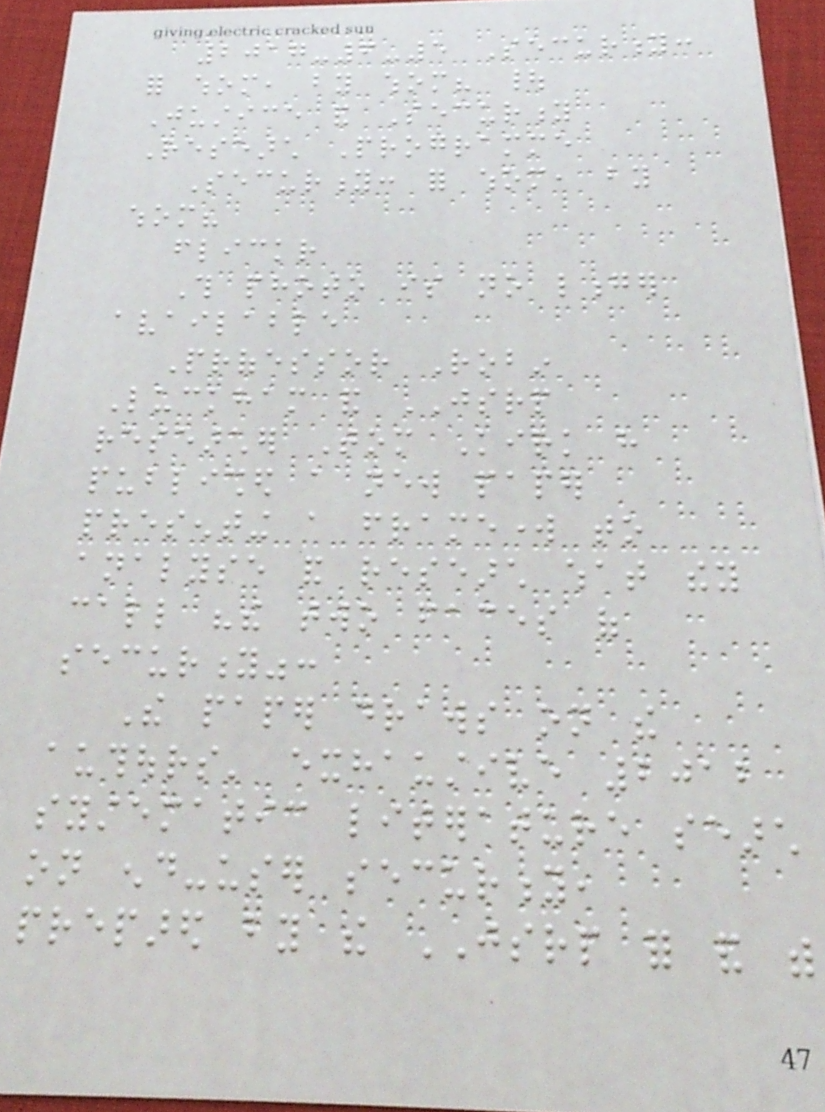2017-6-5 Security:
for whom, by whom? |
Justice and Security
Research Programme
Security: for whom, by
whom?
flickr
This photo is no longer
available
Professor Robin
Luckham and JSRP
researcher Tom Kirk have
published a new paper
presenting a framework to
analyse and research what they
call "the two faces of
security":
The paper draws on the
authours' exhaustive 2012
systematic literature search
on end-user security,
prepared by the JSRP for and with
